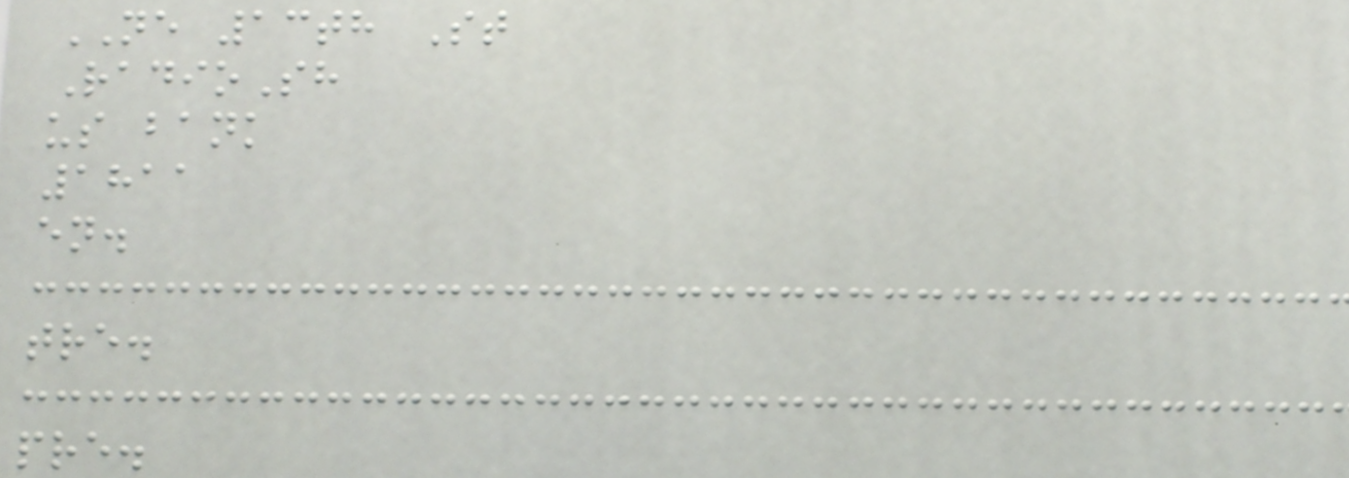NE 13th St
RadioSh
us bank
1811
en.
tre.
pre.
